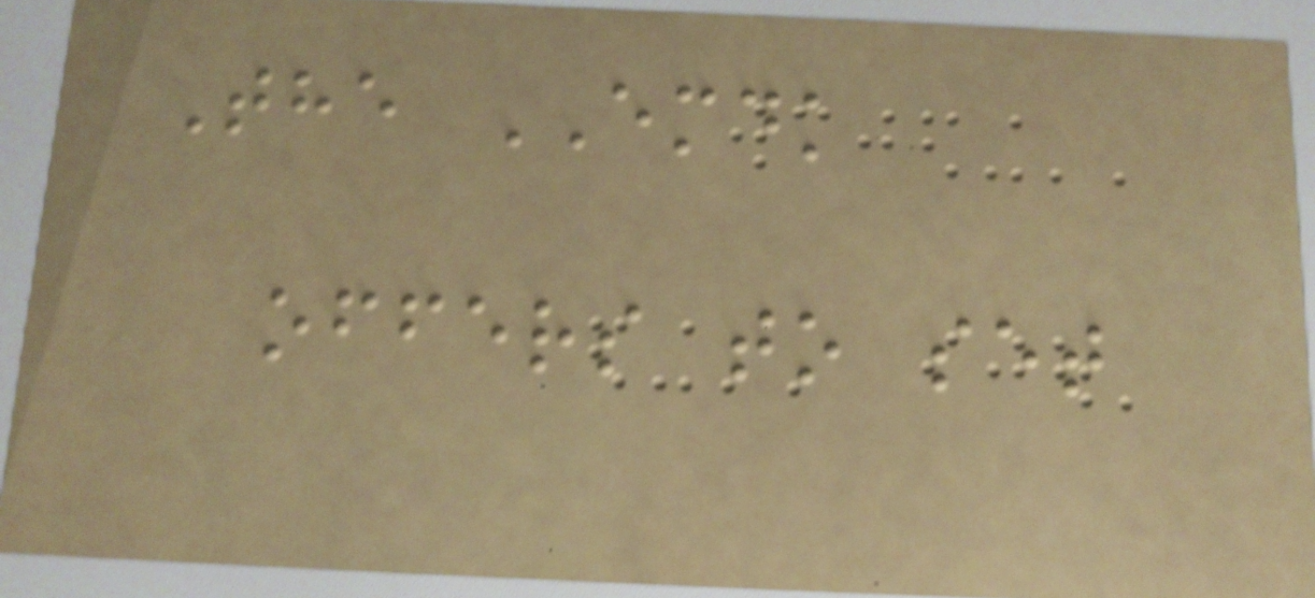The EMDK
offers to set
